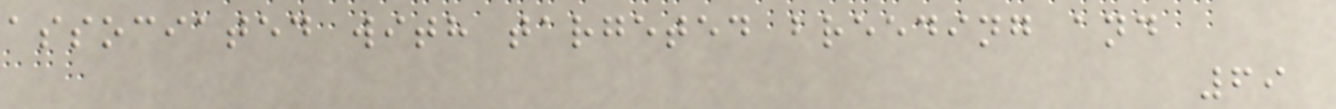associated with targeted breeding and
69
